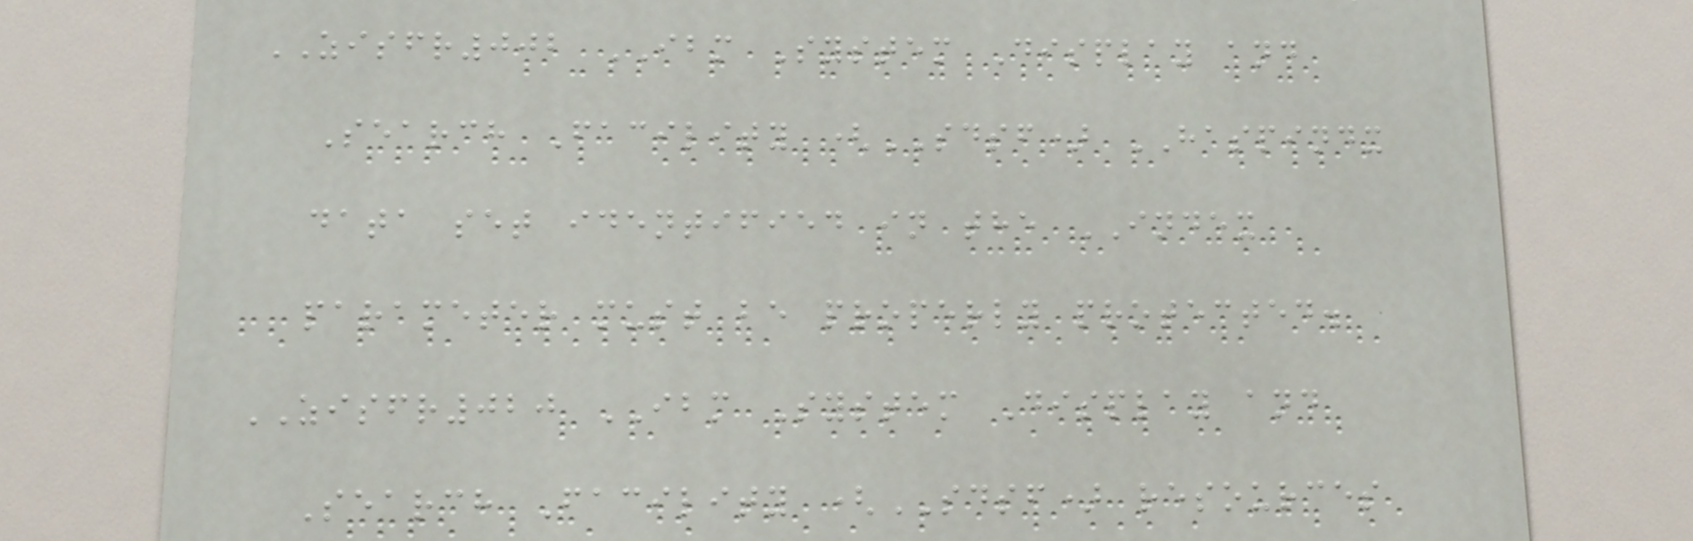ZISFR002 IBM System Display and
Search Facility (SDSF) HASPINDX
data set identified in the INDEX
parameter must be properly protected.
ZISFR020 IBM System Display and
Search Facility (SDSF) resources
